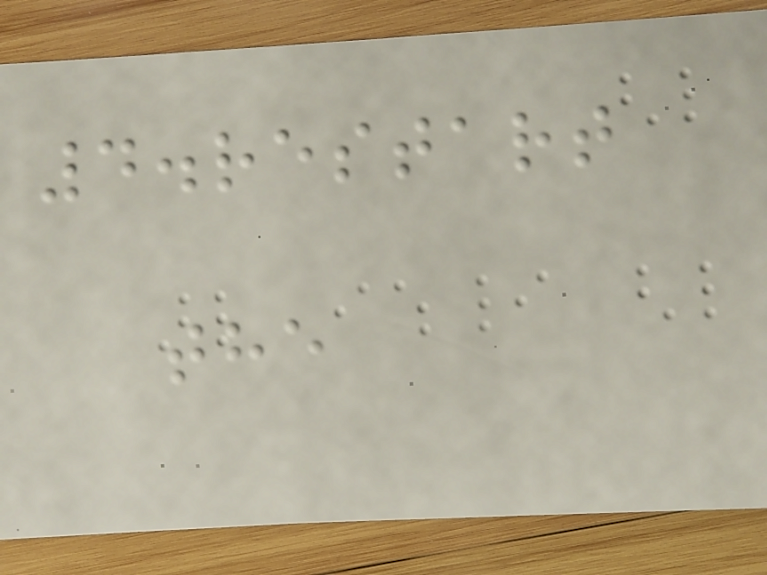4.restart
the
